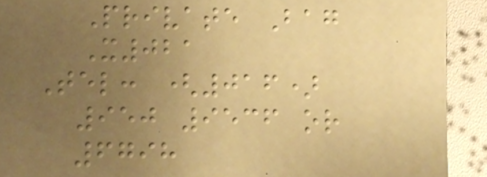Private Bag
X021
Tel: (016)
950 9536 or
6798
